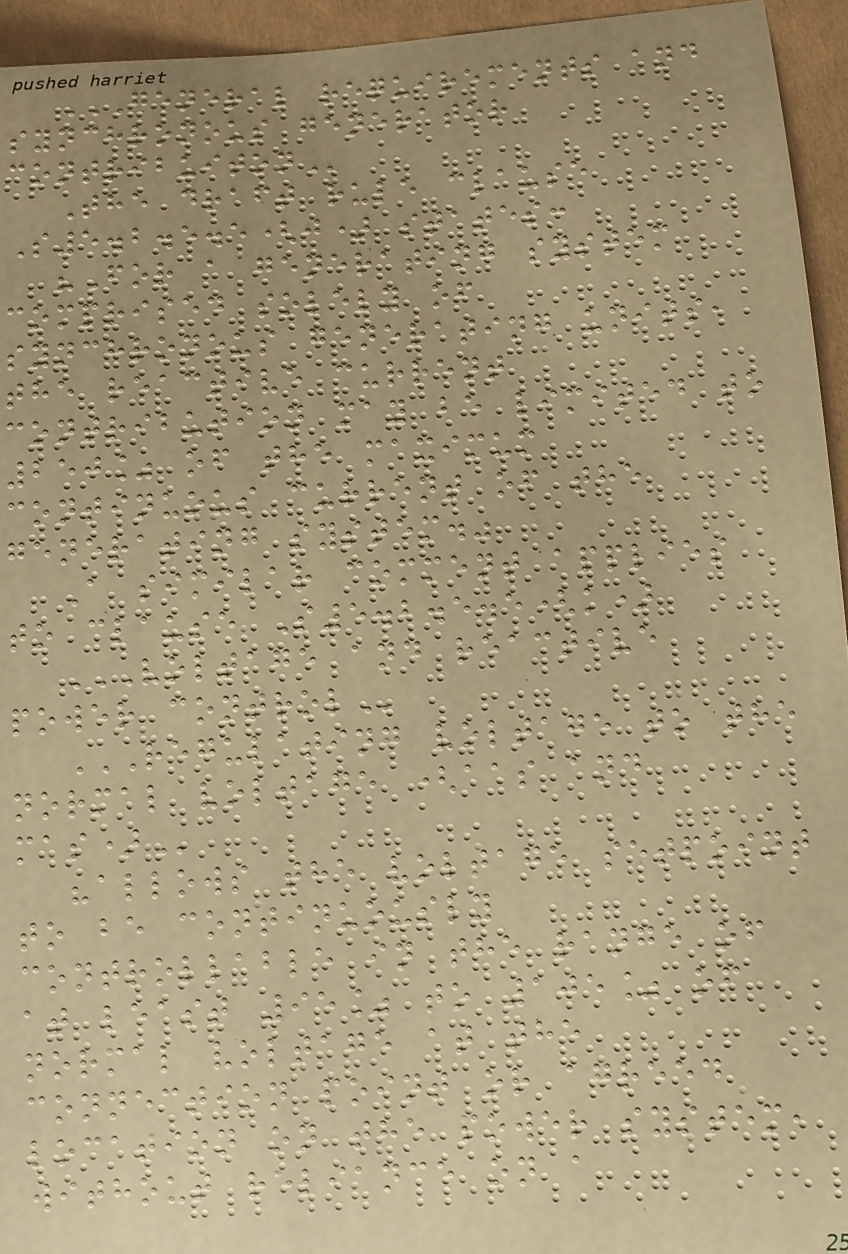GENERAL REQUIREMENTS AND
SYNCHRONOUS GENERATOR
CONTRIBUITON
The draft rule clause
S5.2.5.5(j) states:
"For a generating system
comprised solely of
synchronous generating units,
the reactive current
contribution may be limited to
250% of the maximum
continuous current of the
generating system."
A similar comment applies
to clause S5.2.5.5(k)
VOLTAGE AND REACTIVE
POWER CONTROL
REGULATING VOLTAGE TO THE
NORMAL VOLTAGE (AAS AND
MAS)
"allows the voltage setpoint
to be continuously
controllable in the range of
at least 95% to 105% of
normal voltage at the
connection point or agreed
location on the power system,
without reliance on a
